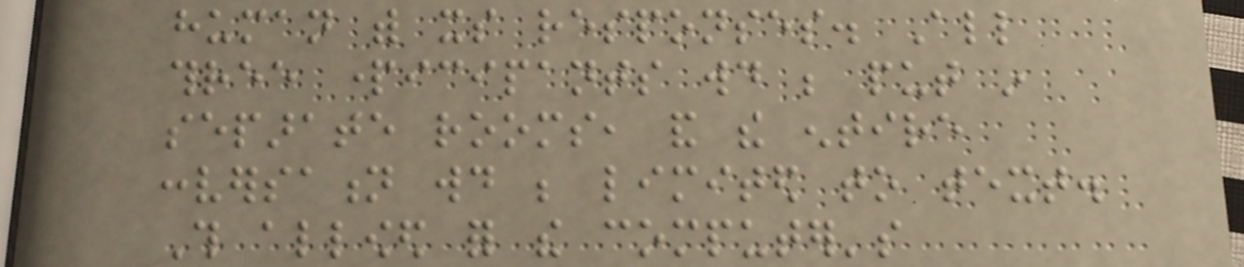human with its responses. All
three participants would be put in
separate rooms, and the entire
conversation would be limited to text.
This allowed for the computer's
